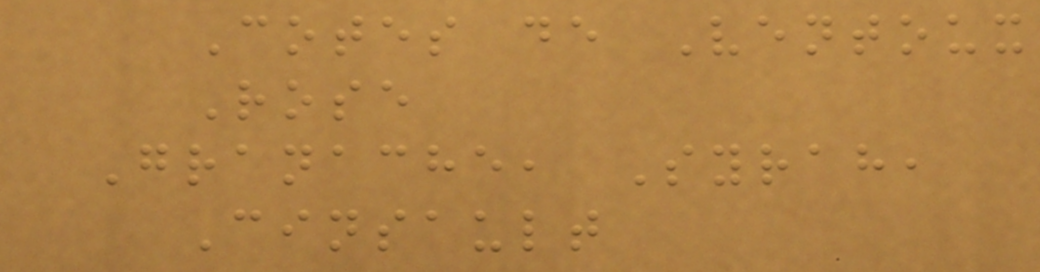Cotes de Ventoux
Rose
Granache, Syrah,
Cinsault
